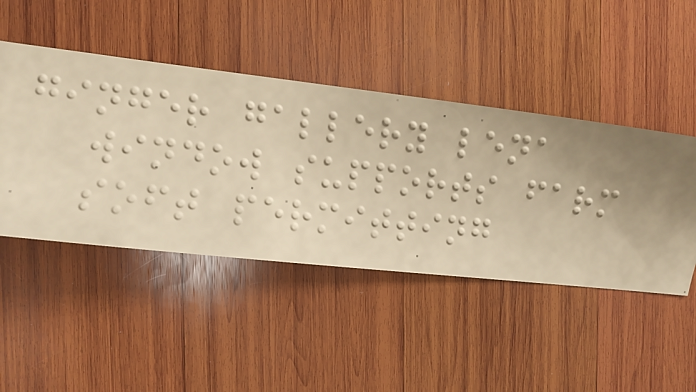ginger gallery lena
window supports farm
soft permitting
